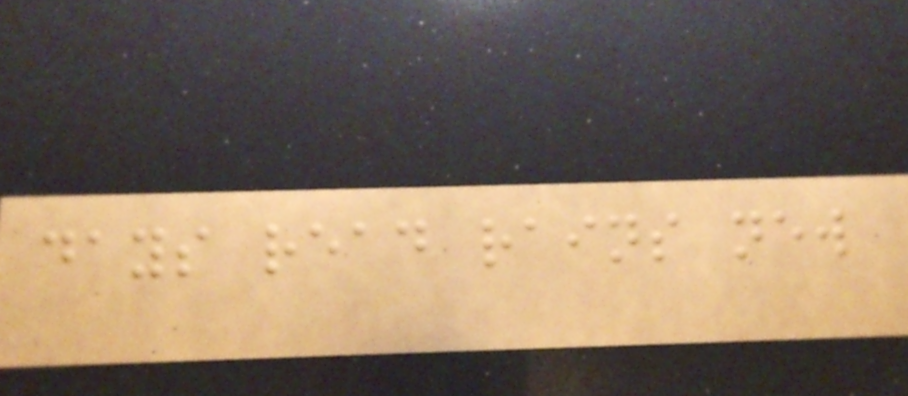days read rains new
